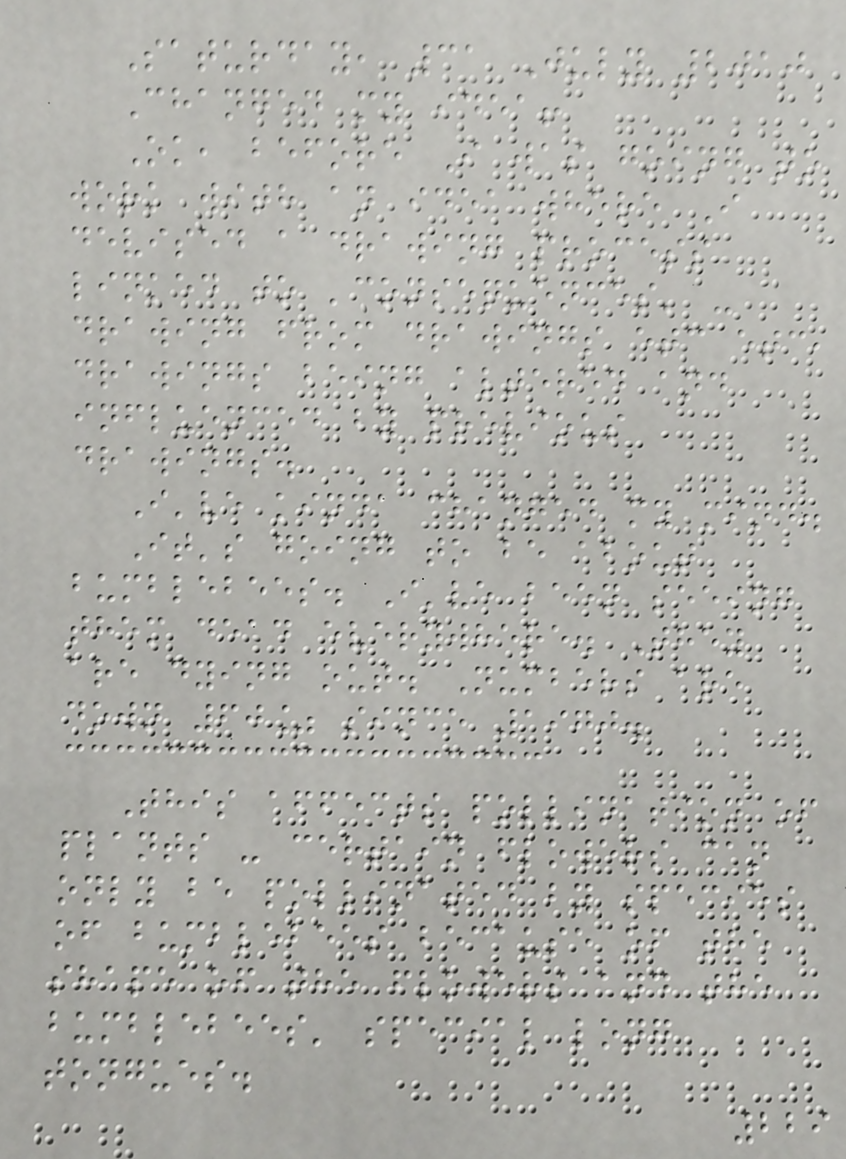Saturday, 31 July 2010
Changed my idea!
Ok, before I was going to
work with an idea where I
devised a drawing process
linked to 'consequences' -
drawing from drawings etc etc,
drawings being altered and
influenced by previous
drawings.
I've kinda changed my mind.
It's going to be about
bumblebees. I've been seeing
them dead everywhere. They
are dying out. Numbers are
down 60% since 1970.
This affects pollination of
plants - certain flowers can
only be pollinated by species
of bumblebees because of the
shape of the flowers and the
bumblebees' special long
tongues.
229
